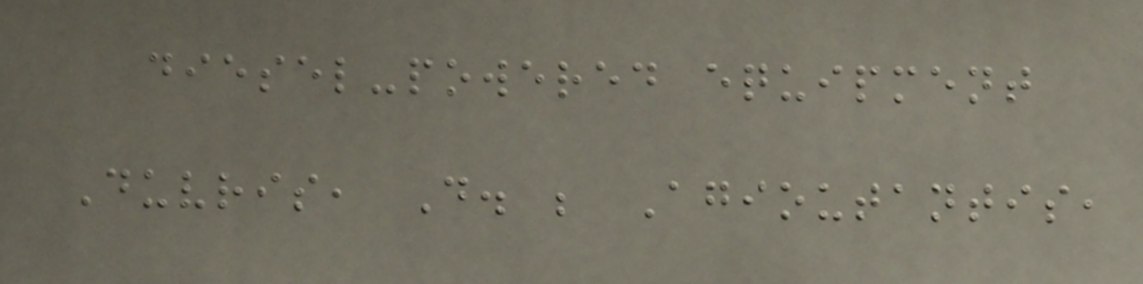diesel-powered equipment
Duvris, D. ; Agioutantis,
